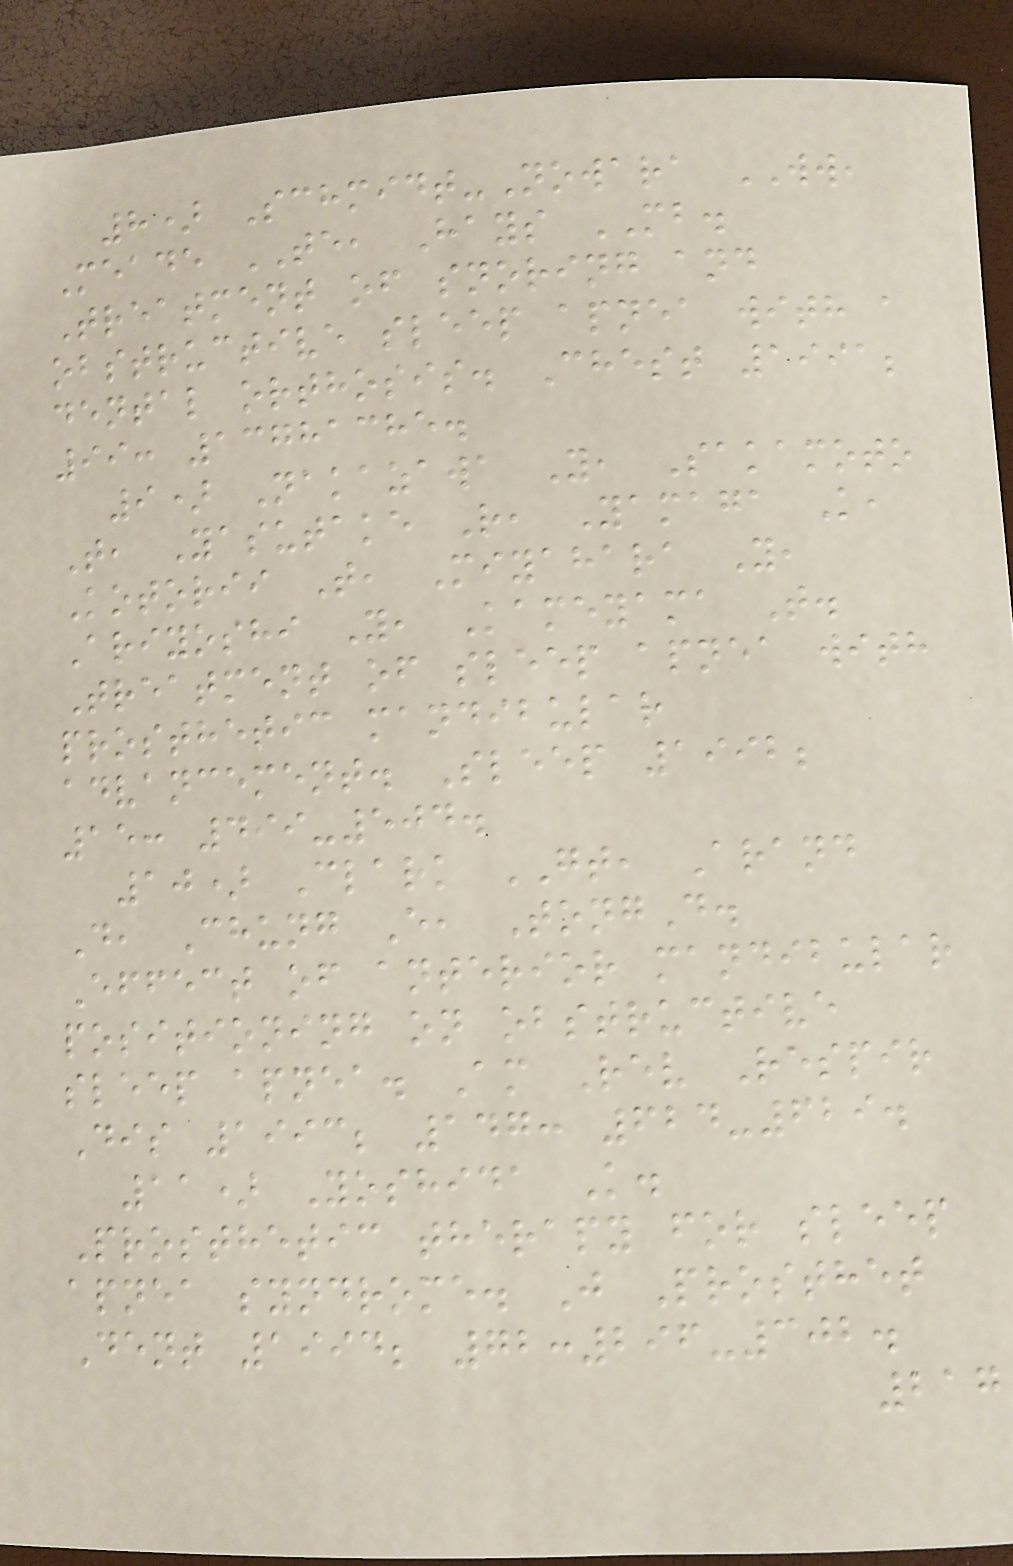8) Schmidt-Nowara WW,
Meade TE, Hays MB.
Treatment of snoring and
obstructive sleep apnea with a
dental orthosis. Chest 1991;
99: 13781385.
9) Nakazawa Y, Sakamoto
T, Yasutake R, Yamaga K,
Kotorii T, Miyahara Y,
Ariyoshi Y, Kameyama T.
Treatment of sleep apnea with
prosthetic mandibular
advancement. Sleep 1992;
15: 499-504.
10) Clark GT, Arand
D, Chung E, TongD.
Effect of anterior mandibular
positioning on obstructive
sleep apnea. Am Rev Respir
Dis 1993; 147: 624-629.
11) Yoshida K.
Prosthetic therapy for sleep
apnea syndrome. J Prosthet
Dent 1994; 72:296-302.
217
